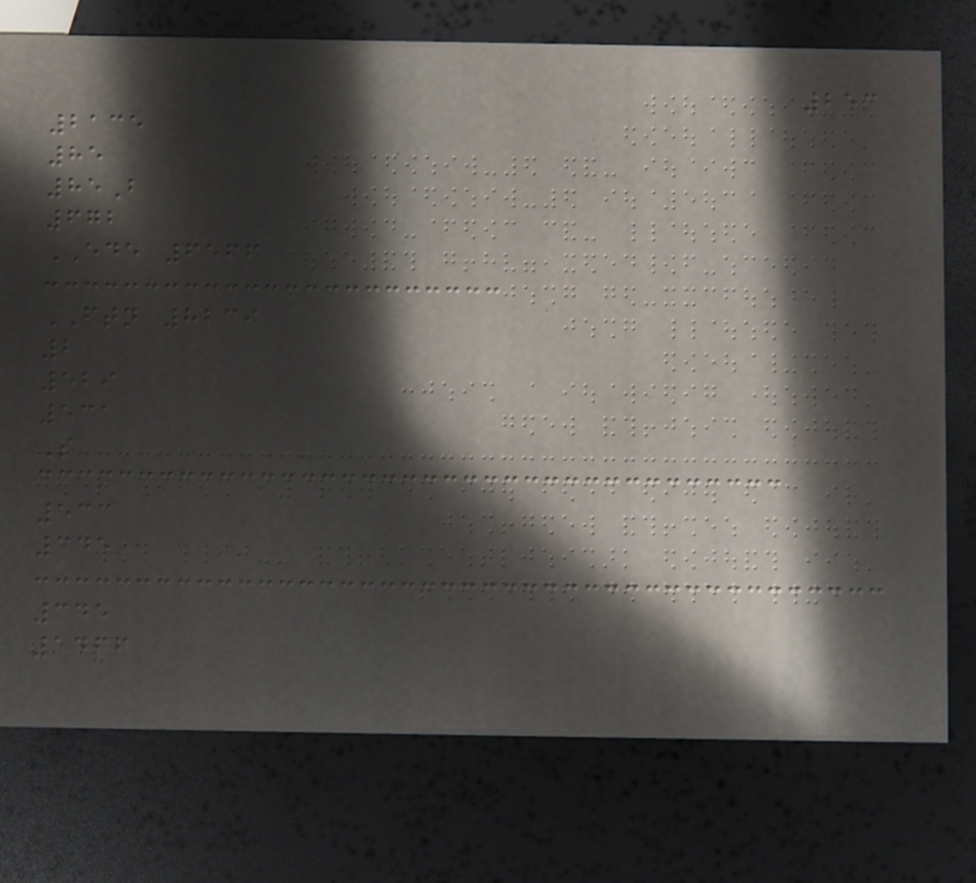253
2135
85
85B
672
EDE 6566
FTN 8239
2
529
531
S
533
345
345
1466
